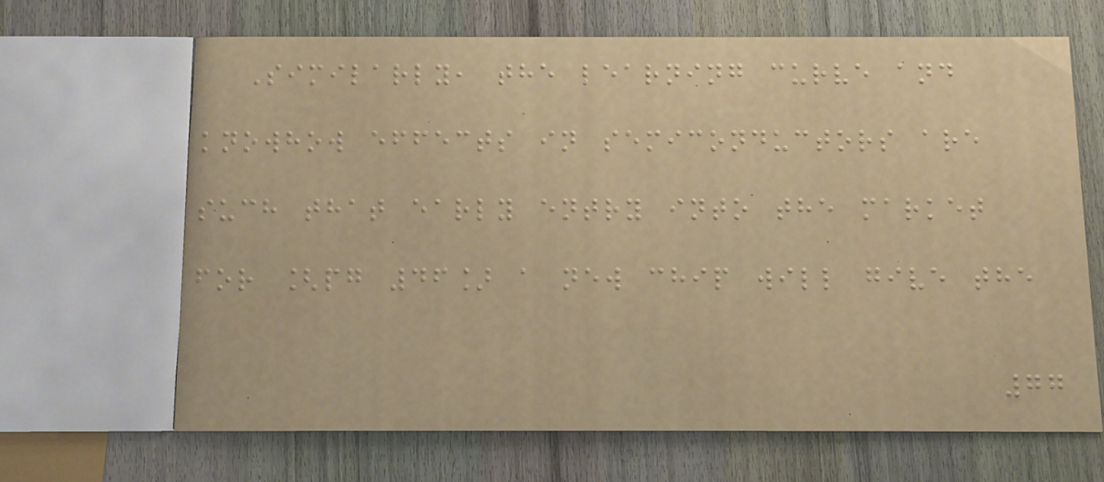Similarly, the learning curve and
knowhow effects in semiconductors are
such that early entry into the market
for [pg 46] a new chip will give the
77
